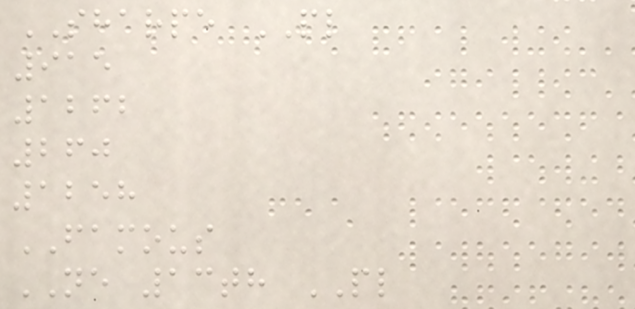SHARPE PL
915
1262
260
1258
FAMOUS
NE 13th PL
